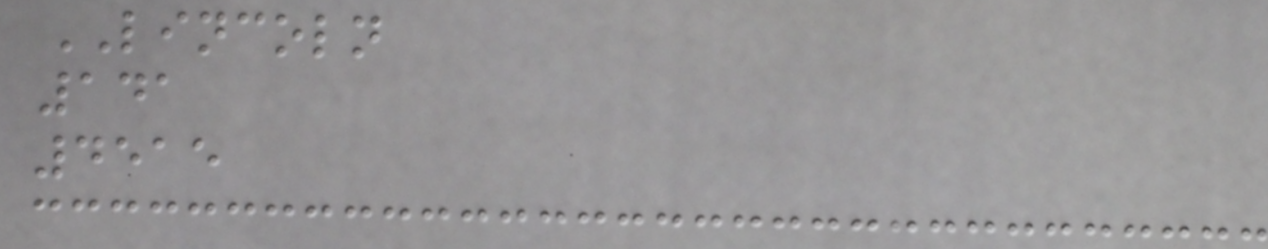LINCOLN
141
4515
